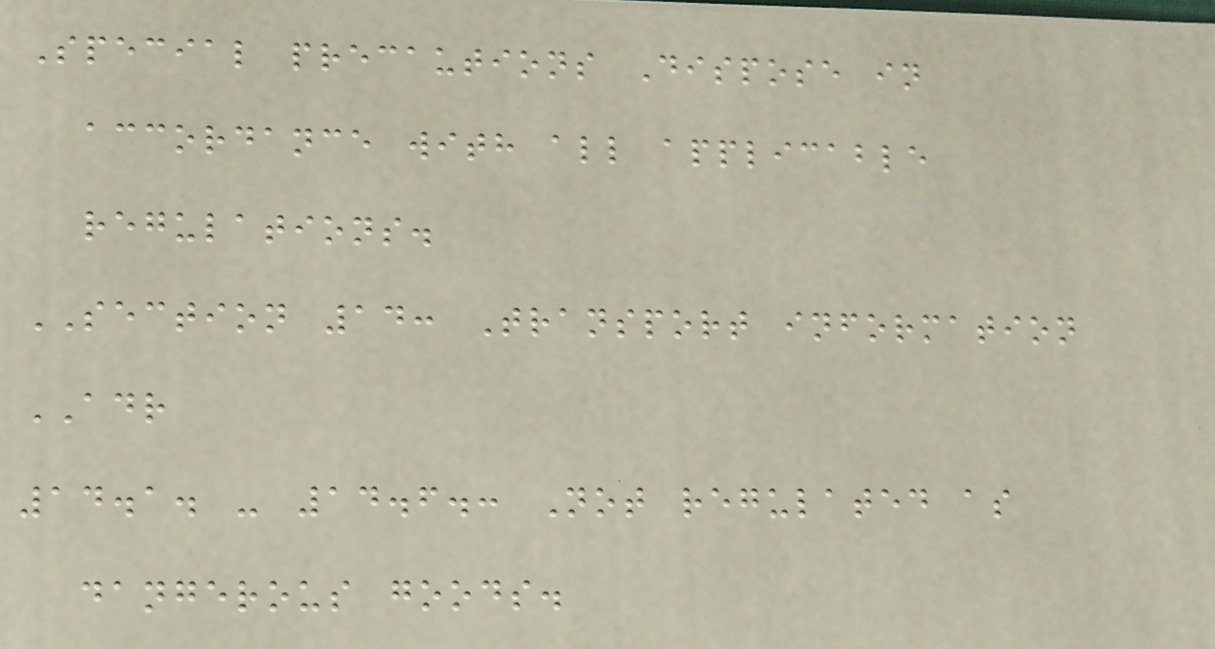Special precautions Dispose in
accordance with all applicable
regulations.
SECTION 14: Transport information
ADR
14.1. - 14.6.: Not regulated as
dangerous goods.
